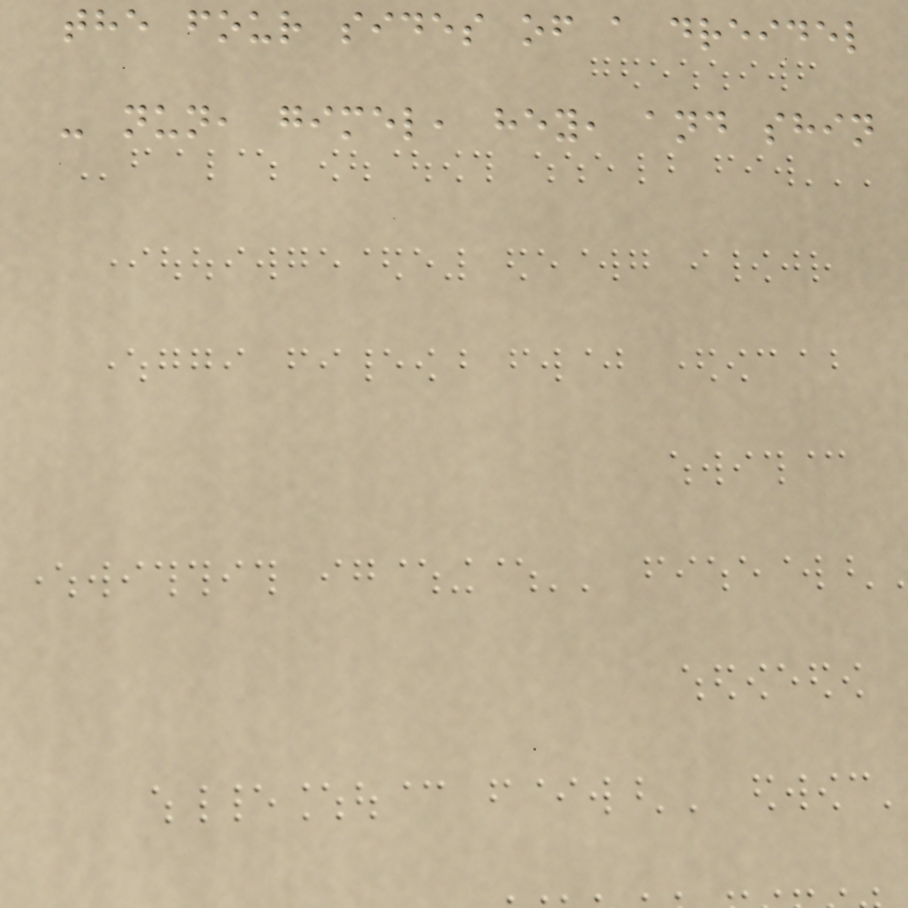the four sides of a dreidel
- nun, gimel, hey, and shin
